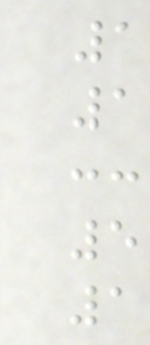1
1
5
1
